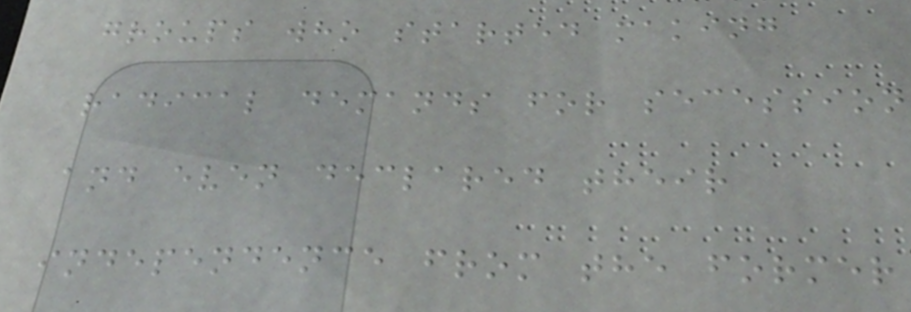groups who started making
radical demands for secession
and even declared their
independence from the former
